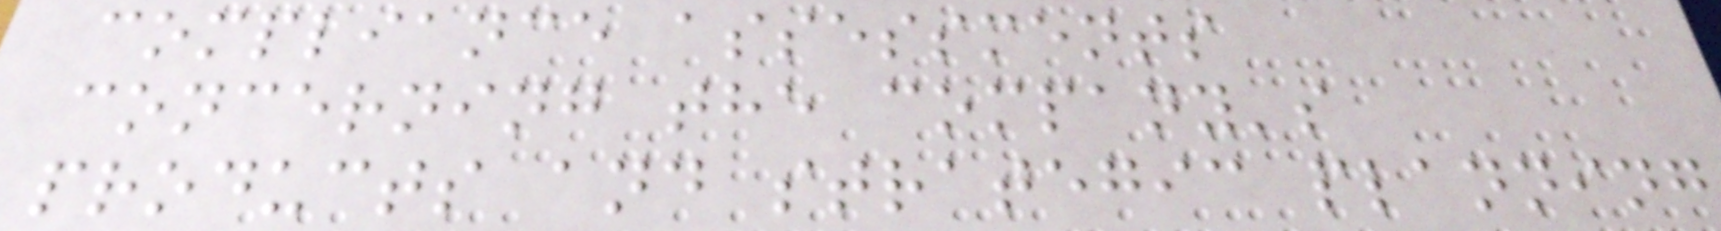compliance assessments
concerning the company's
products and strategic planning
